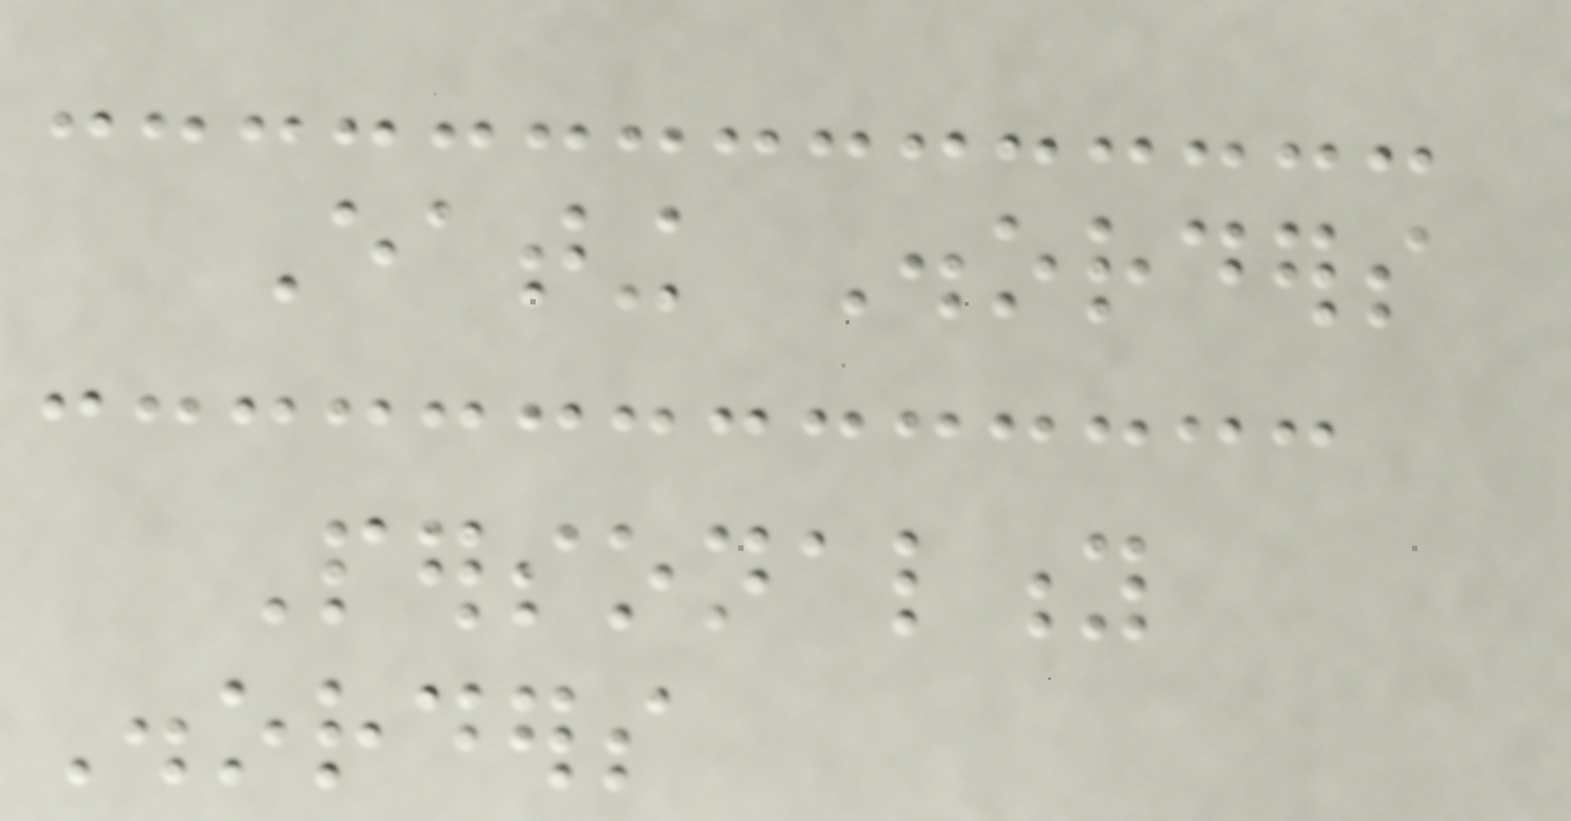Eating Disorders
Personality
Disorders
